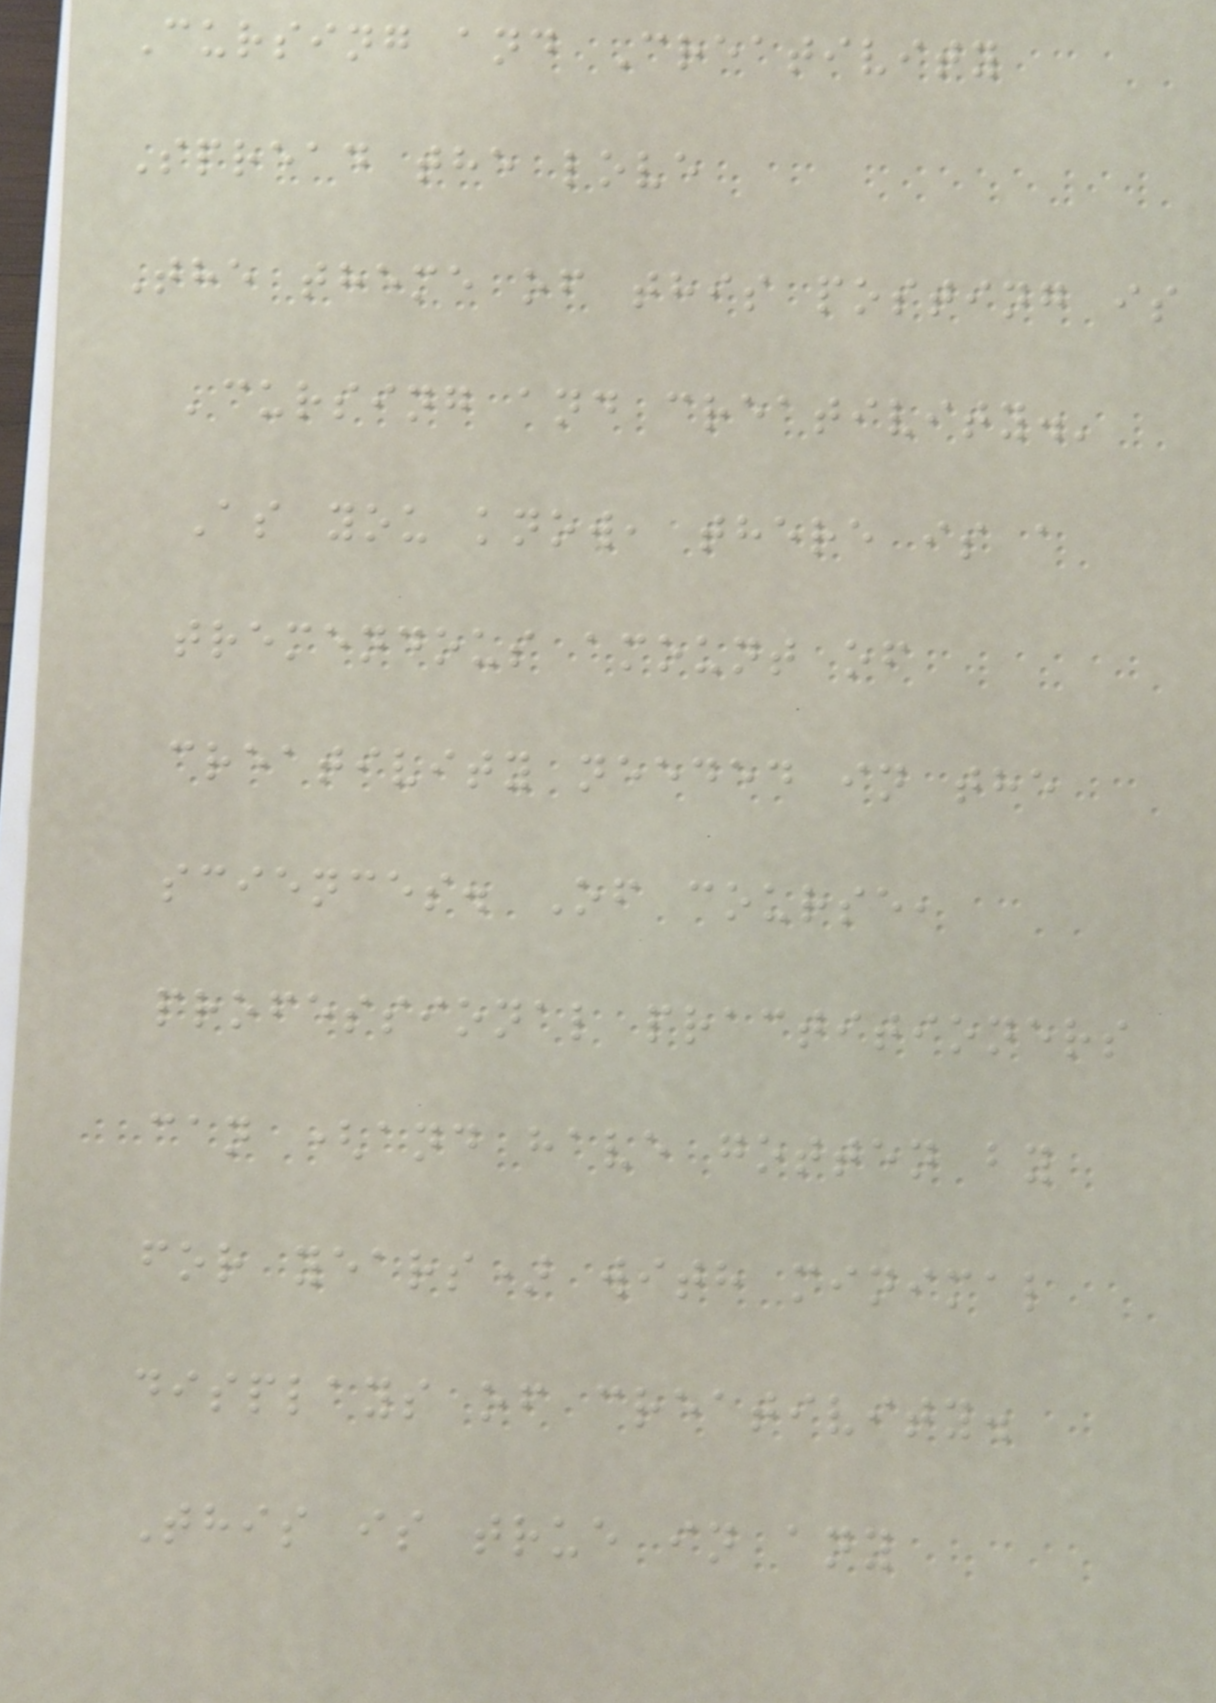Cursing and Creativity
Spread the love
The theme of this posting is
'cursing and creativity.'
As you know, there is a
tremendous amount of
creativity needed in the
sciences. Of course,
professional practitioners
can (and have gotten by
for years) with minimal
displays of creativity.
This is true in any
